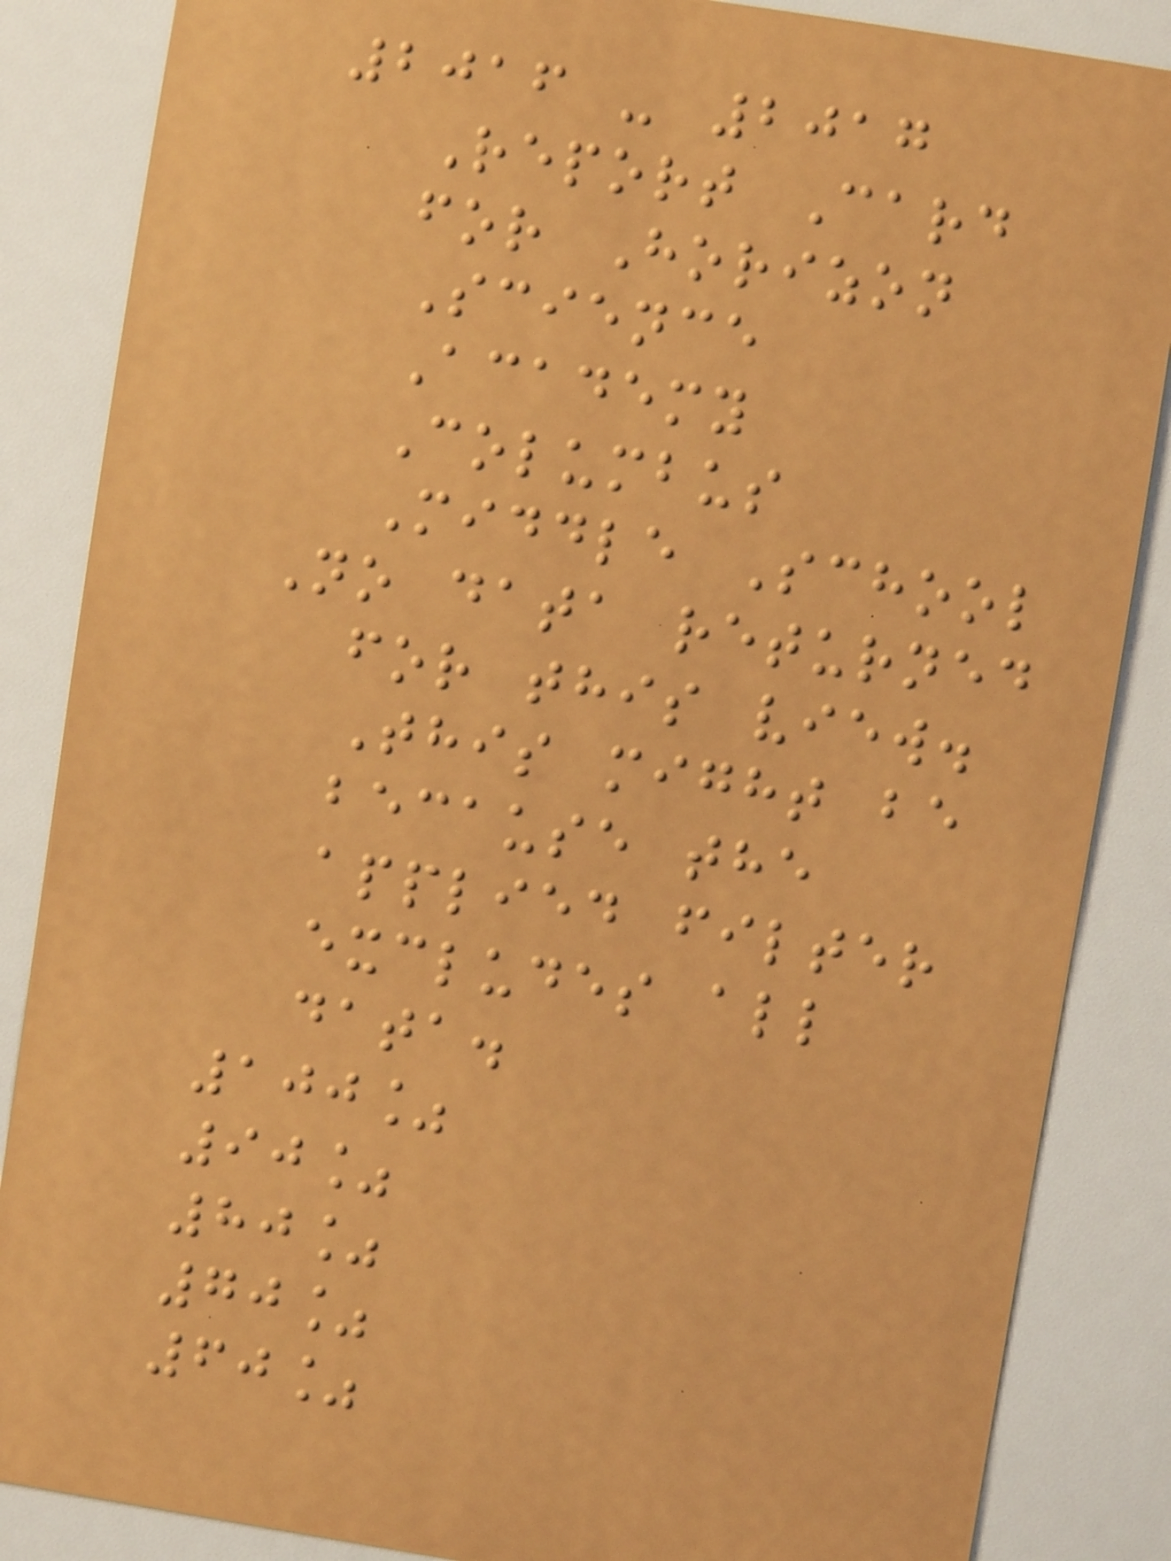2016 - 2017
Report Card
for Horizon
Science
Academy
Columbus
Middle School
No data returned
for this view.
This might be
because the
applied filter
excludes all
data.
100%
90%
80%
70%
60%
